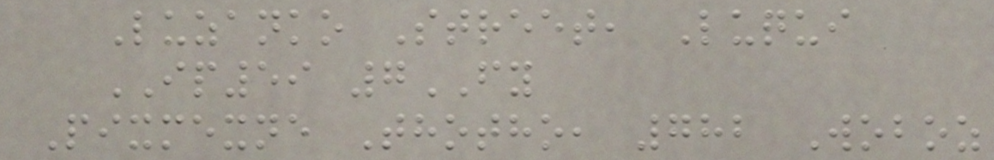Luzanko Street, Luqui
IP59 7FY
Pixmexne Thotho, 782 Woboz
